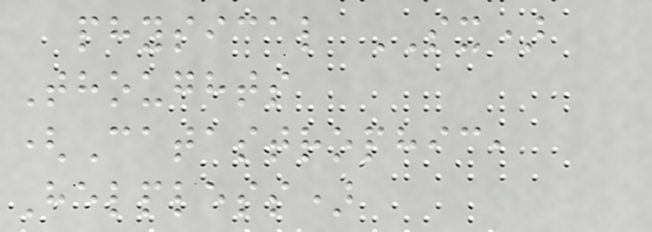physical SX)
Thoughts
(Catastrophic,
Helpless)
